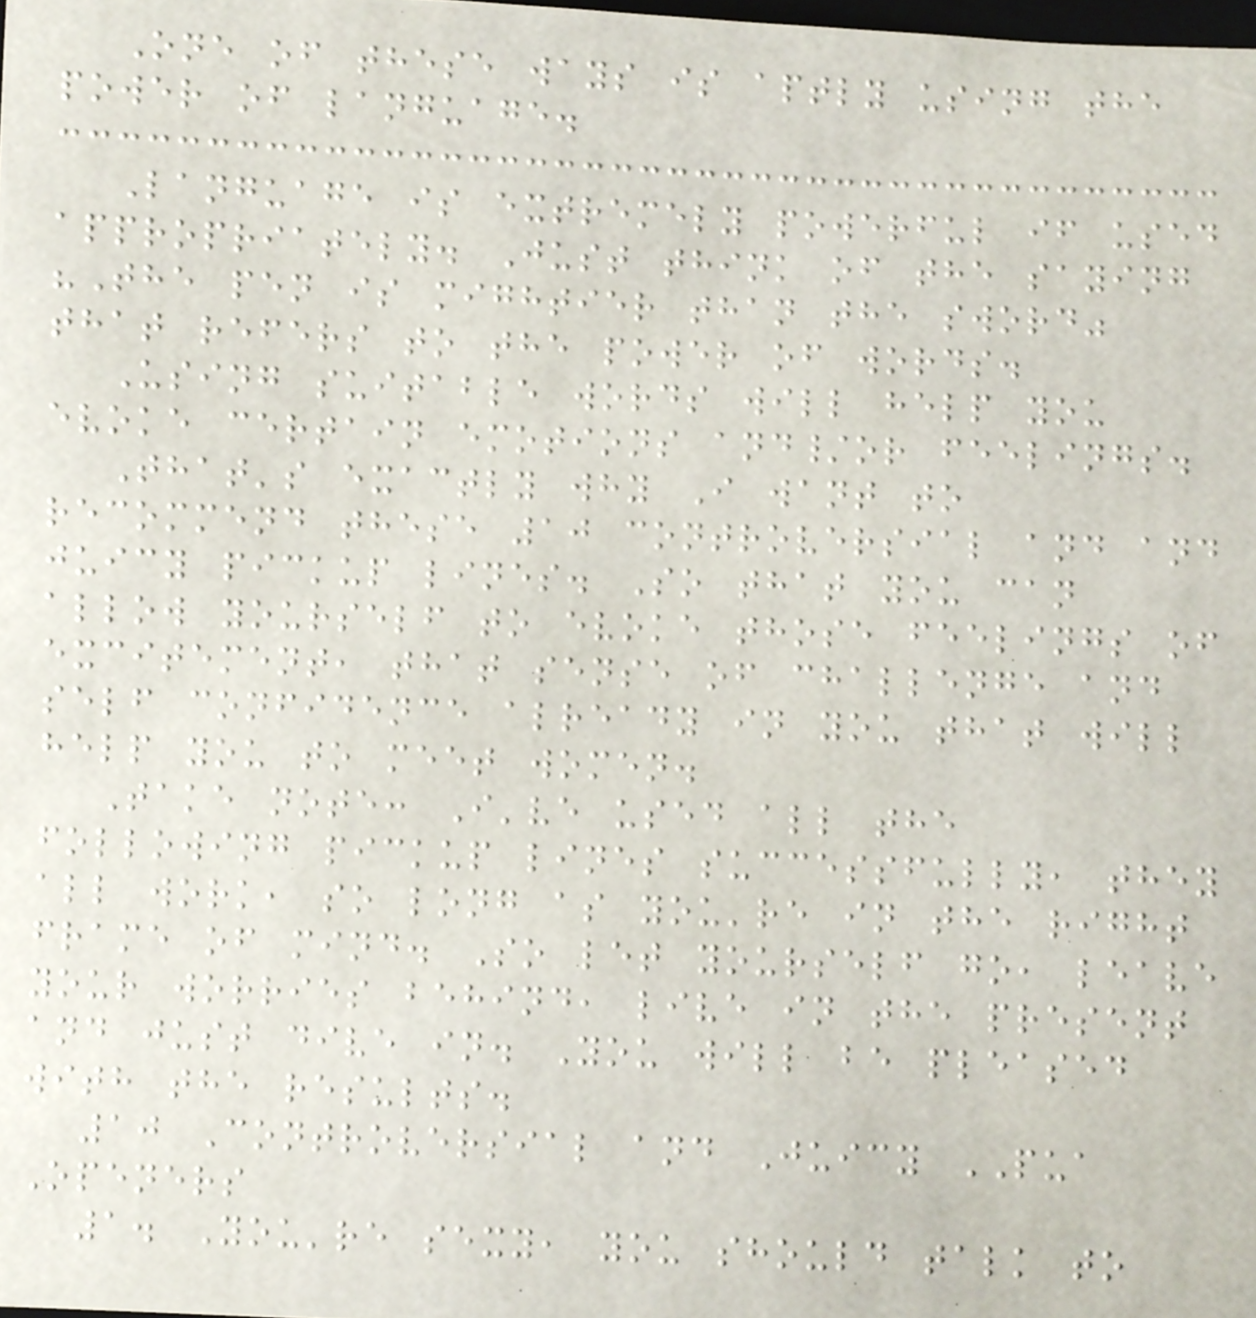One of these ways is aptly using the
power of language.
Language is extremely powerful if used
appropriately. Just think of the saying
"The pen is mightier than the sword"
that refers to the power of words.
Using suitable words will help you
evoke certain emotions and/or feelings.
That's exactly why I want to
recommend these 10 controversial and and
juicy pickup lines. So that you can
allow yourself to evoke those feelings of
excitement, that sense of challenge and
self confidence already in you that will
help you to meet women.
Take note: I've used all the
following pickup lines successfully, they
all work, so long as you're in the right
frame of mind. So let yourself go, leave
your worries behind, live in the present
and just dive in. You will be pleased
with the results.
10 Controversial and Juicy PUA
Openers
1. You're sexy, you should talk to
